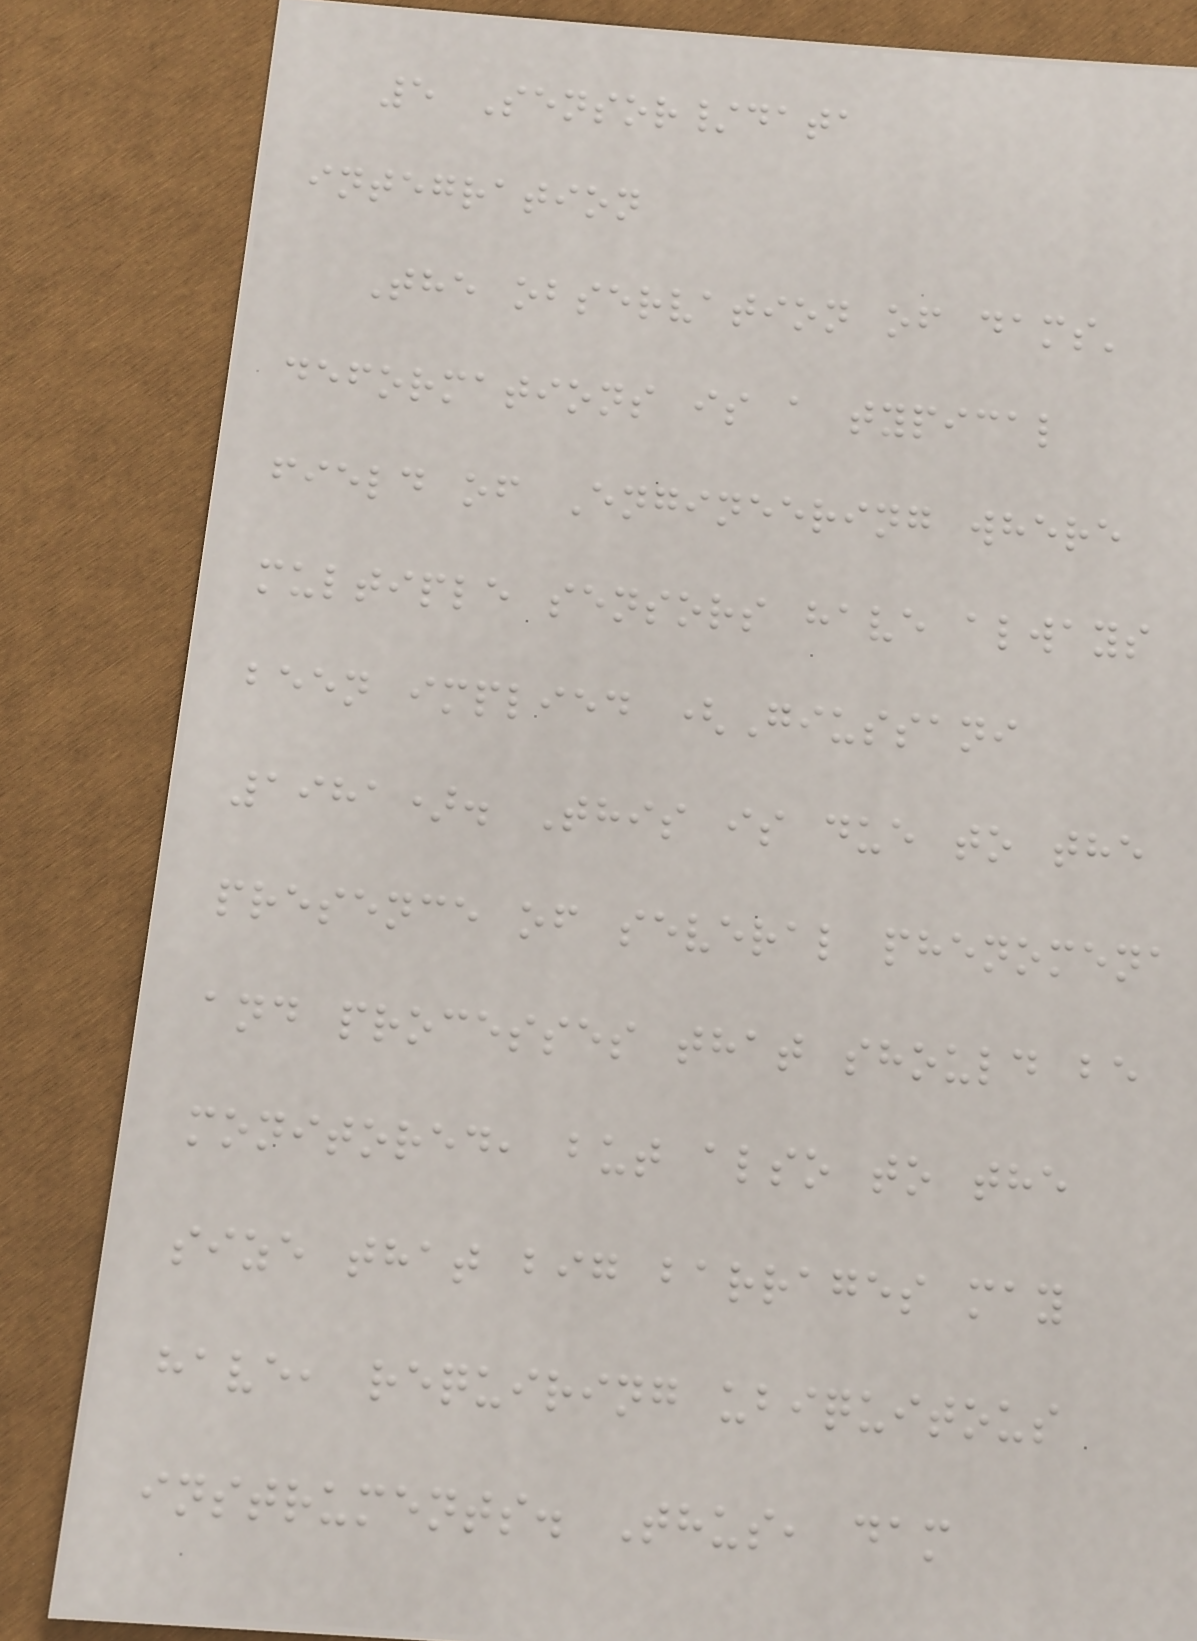5 Sensor/data
integration
The observation of dams'
deformations is a typical
field of Engineering where
multiple sensors have always
been implied (Giussani
1981). This is due to the
presence of several phenomena
and processes that should be
monitored, but also to the
size that big barrages may
have, requiring ubiquitous
instruments. Thus, dam
